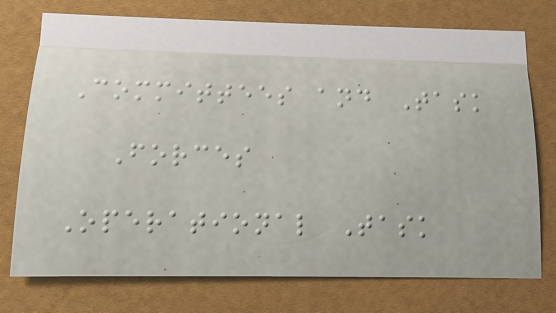Committees and Task
Forces
Operational Task
